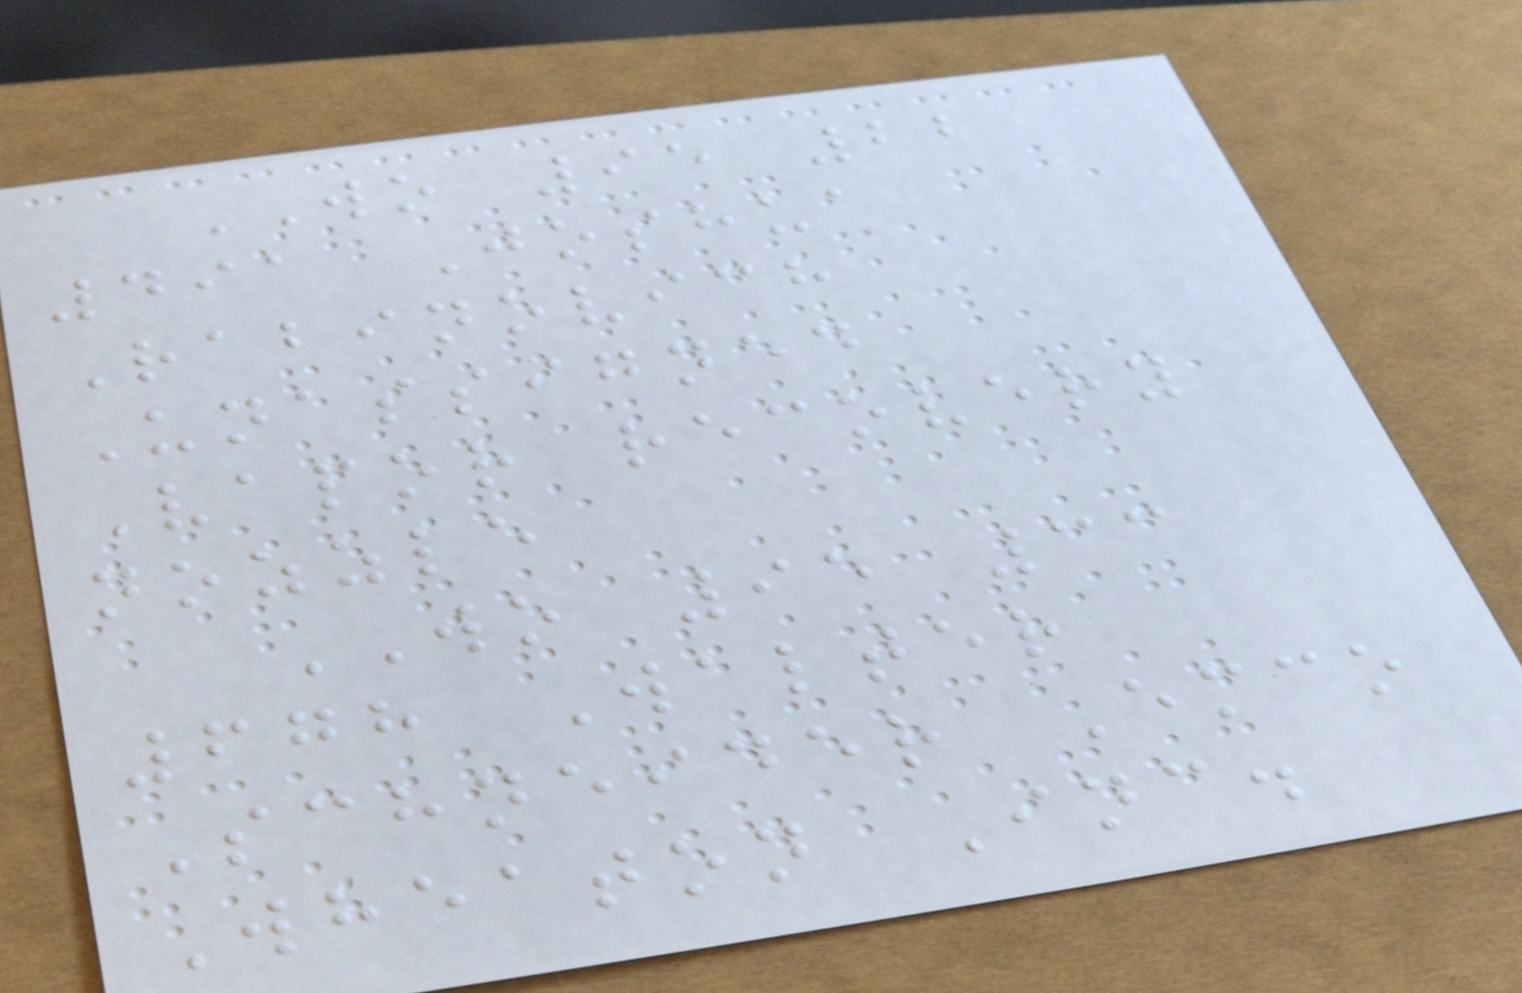WO 95 22
491 Joshua
Rabinovich
Unassigned
Vapor recovery
nozzle
WO 95 33
678 Walter
Schneider Emco
Wheaton Inc.
